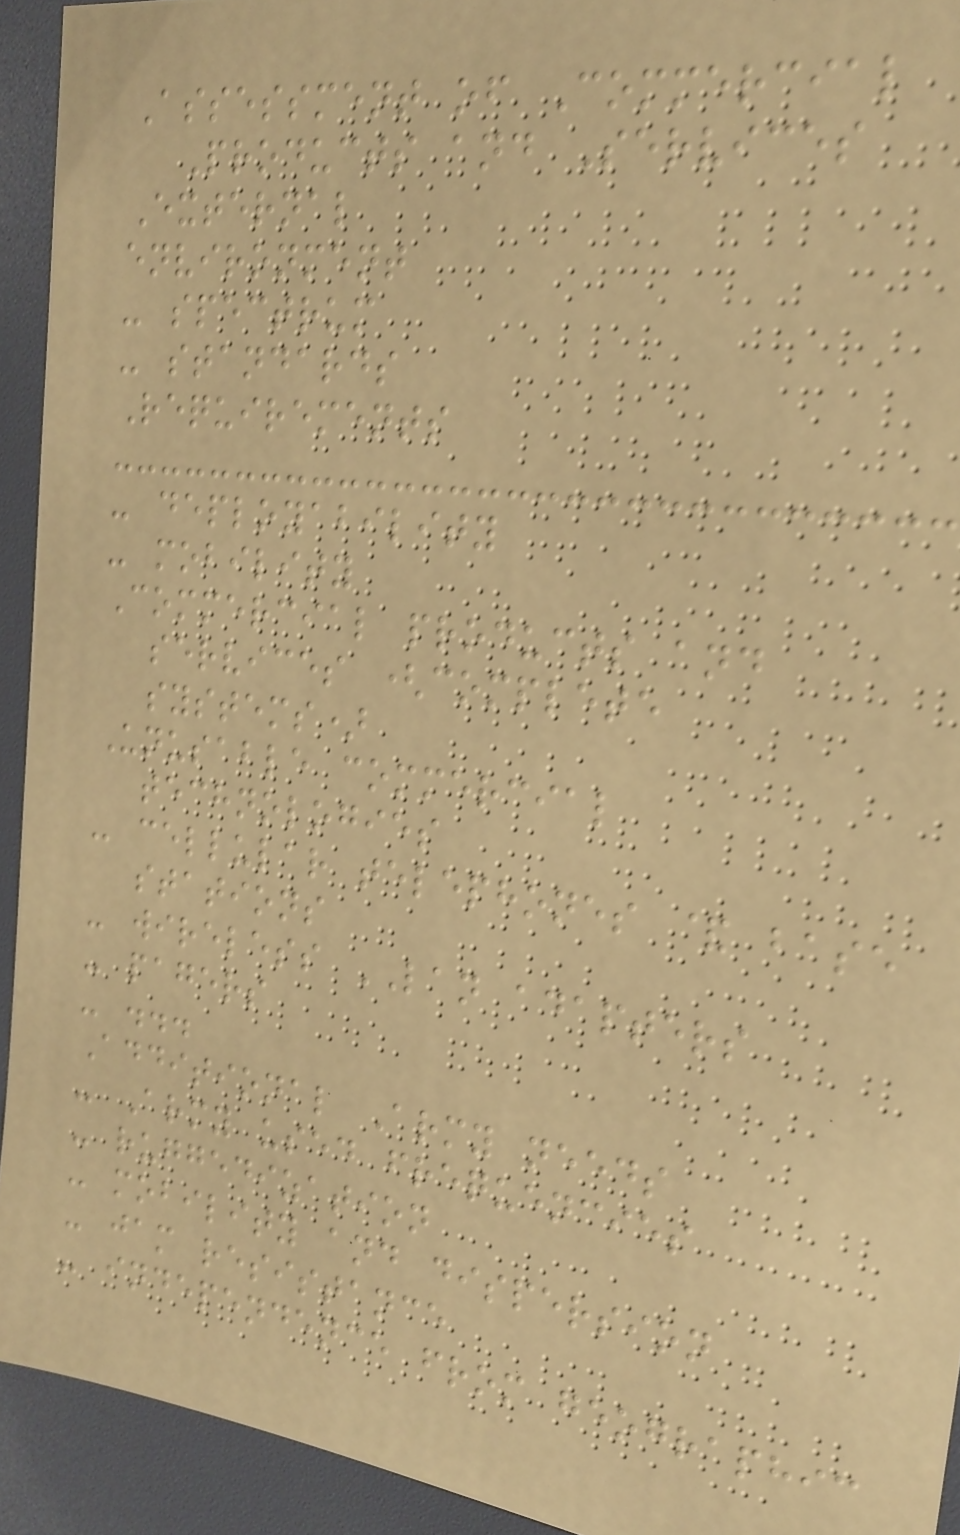Assessment of Commercial
Products and Services
External
environment
- spectrum
- standards
Requirements
- deployability
- mobility
Commercial products and
services (complete
systems)
Unusable commercial
technologies
- cellular telephones & base
stations
- wireless LAN adapters
- pagers
- ...
Additional Army needs
- Army used frequencies
- ruggedization
- mobility and dispersion
- jam resistance
- independence from geographic
